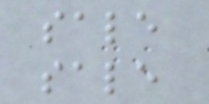sale
sale
